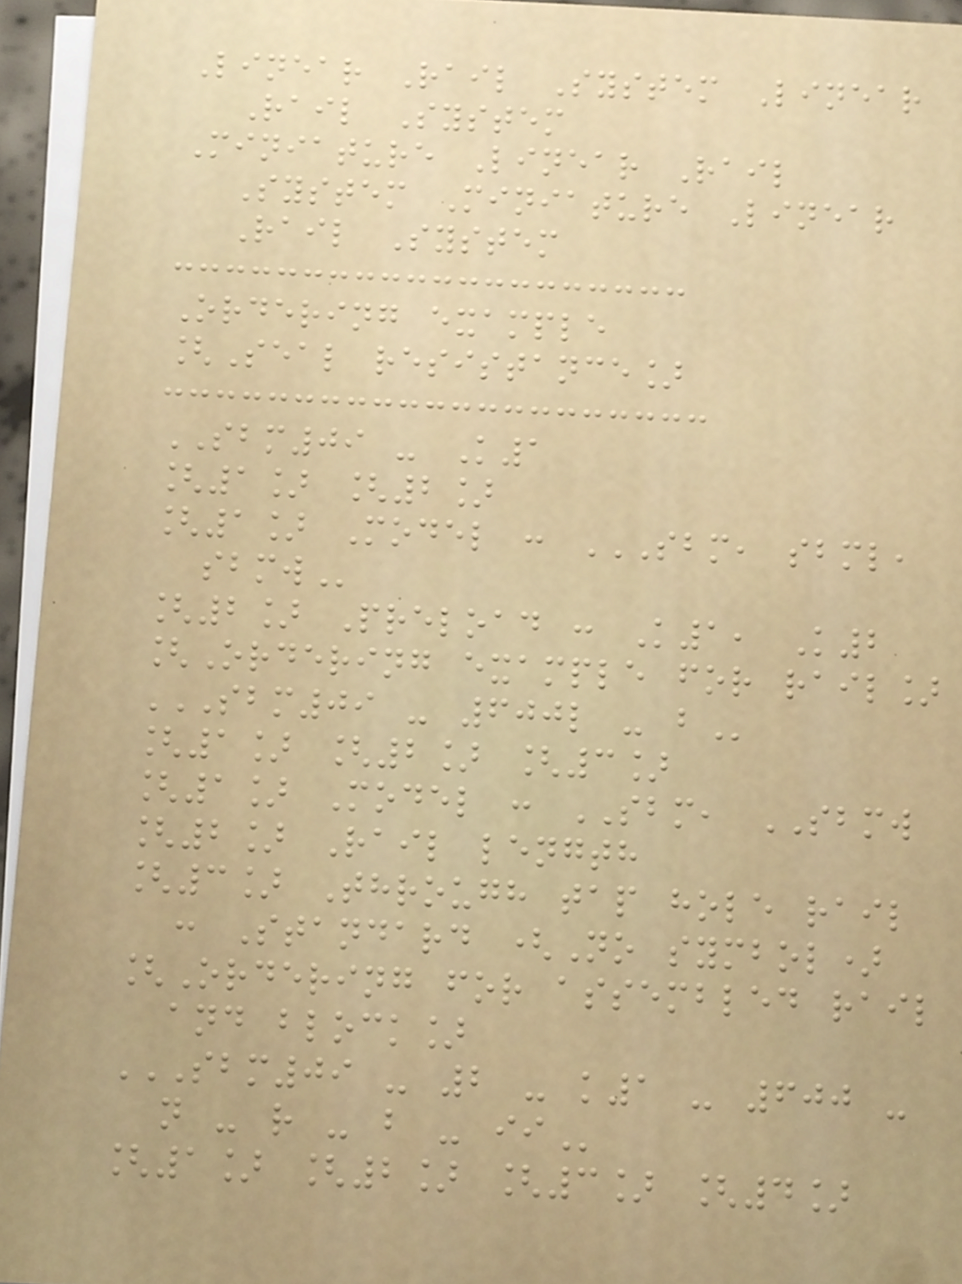Linear Rail System Linear
Rail System
Miniature Linear Rail
System Miniature Linear
Rail System
Ordering example
[Seal resistance]
SBM09 - K1
[1] [2]
[1] Model : SBM, SBML,
SBMW
[2] Preload : K1, K2
[Ordering example for rail]
SBM09 - 600L - B
[1] [2] [3]
[1] Model : SBM, SBMW
[2] Rail length
[3] Through tap hole rail
: Standard (No symbol)
[Ordering for assembled rail
and block]
SBM09 - 2 - K1 - 600 -
N - R - B - II
[1] [2] [3] [4]
